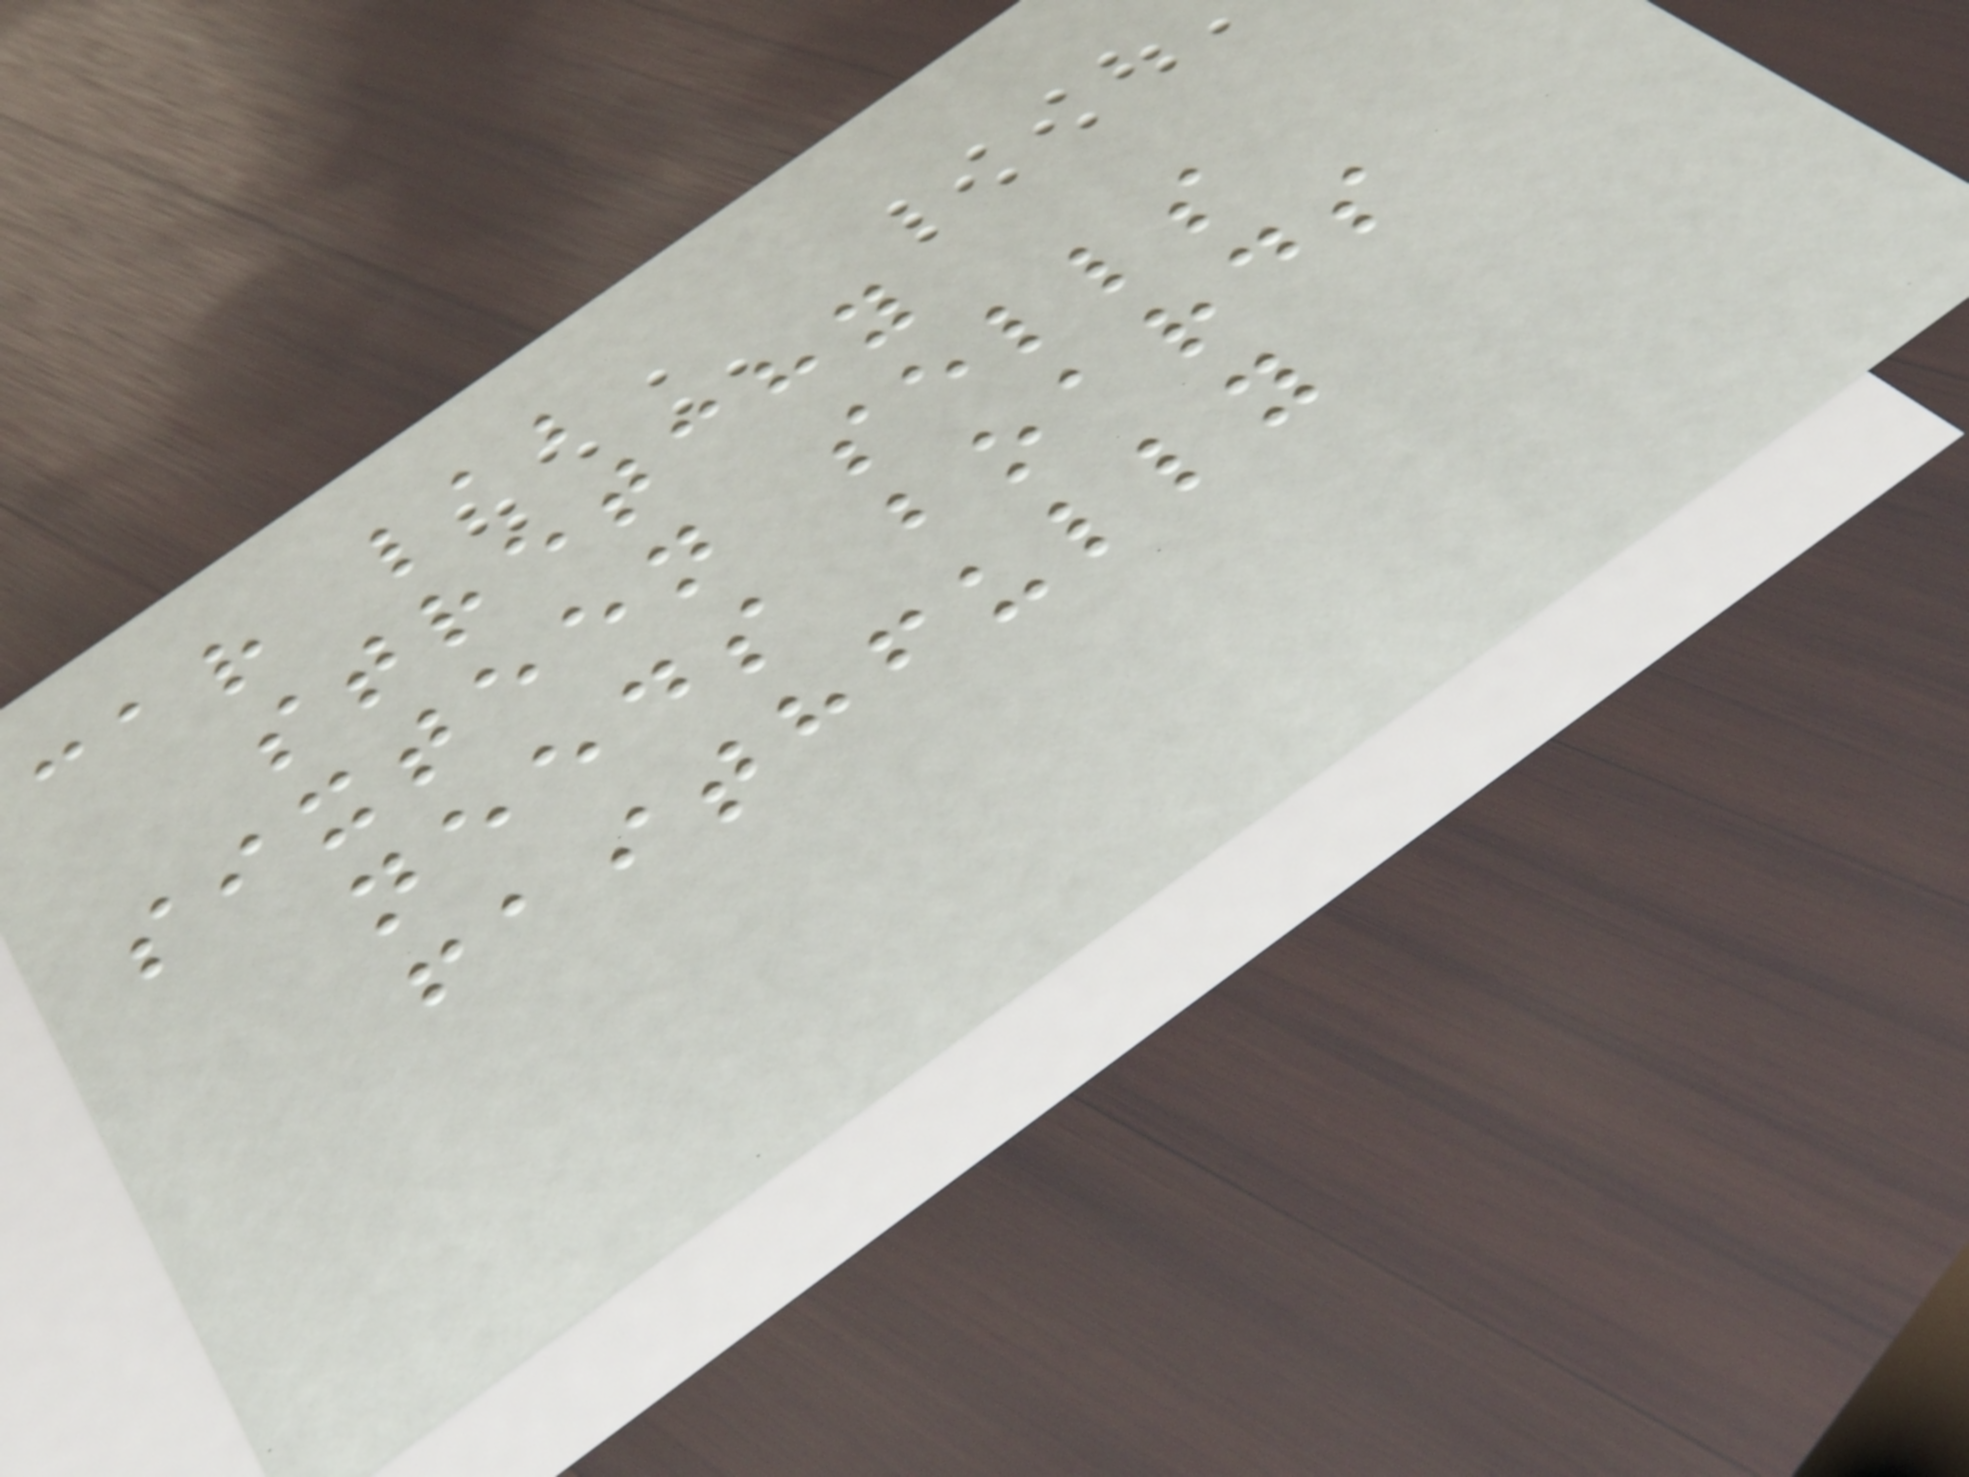car lab
stretchy
sixteen sells
needs boards
faithfully
